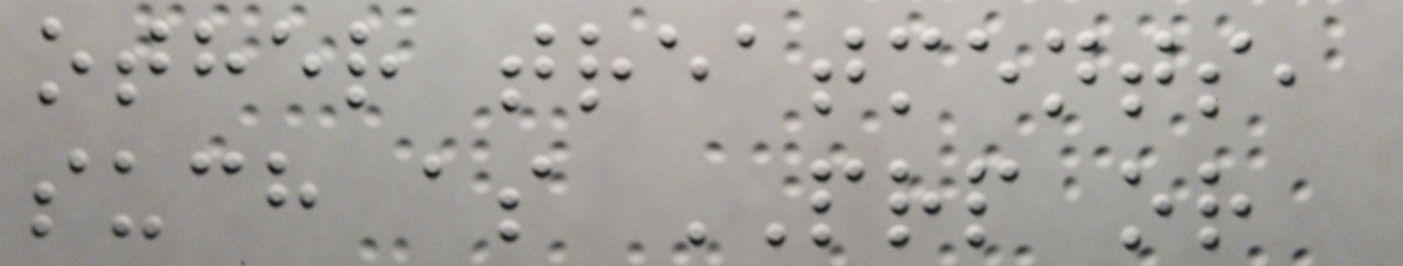other treatments,
such as PRP or
